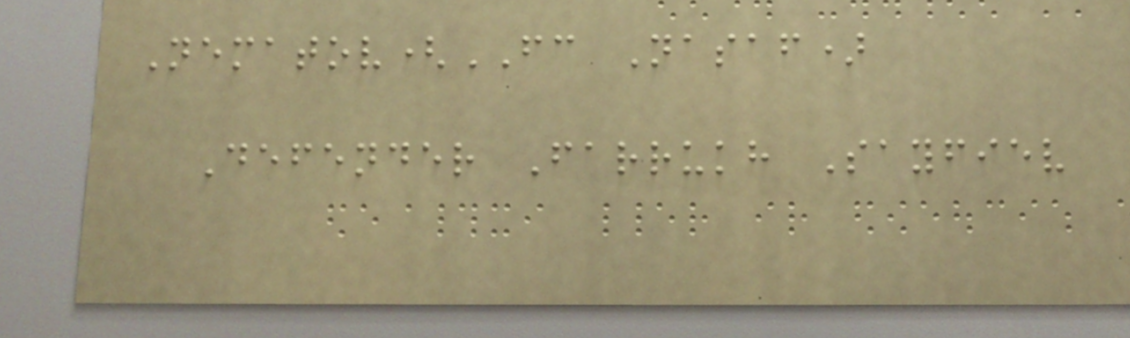Nematov(FC Nasaf)
Defender Farrukh Sayfiev
